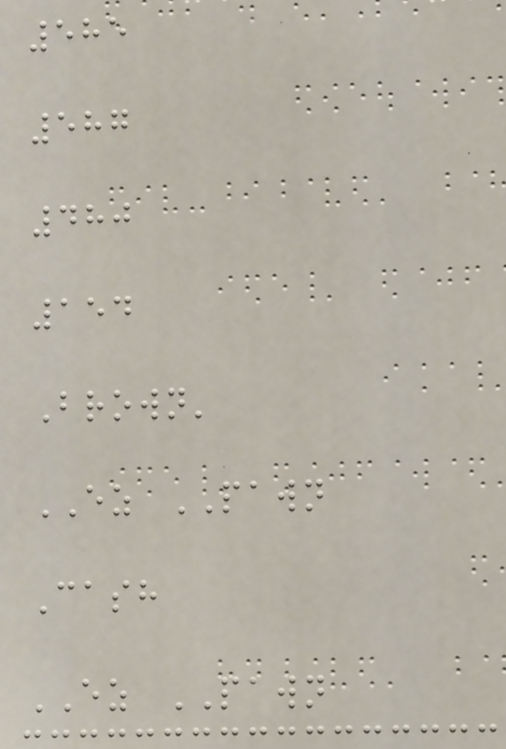585
587
480
154
Brown'
EZ PAWN
Cash
EZ PAWN
